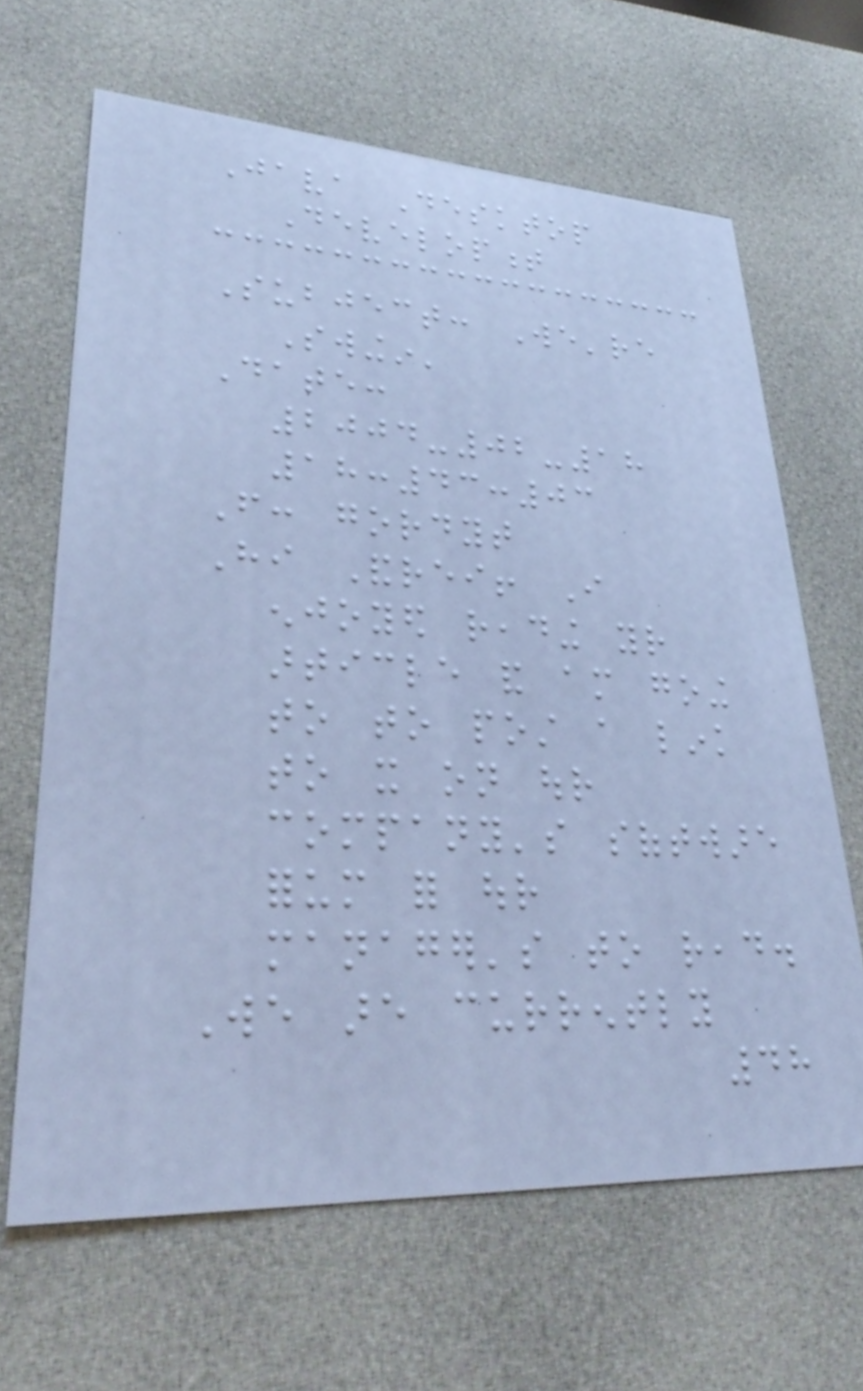Java Desktop
Development
Subject: We're
Swingin'
Date:
2004-02-18
18:43:03
From: gordyt
Hi Andrei! I
enjoyed reading your
article and am going
to to post a link
to it on our
company's software
forum for our
manager's to read.
We are currently
48
